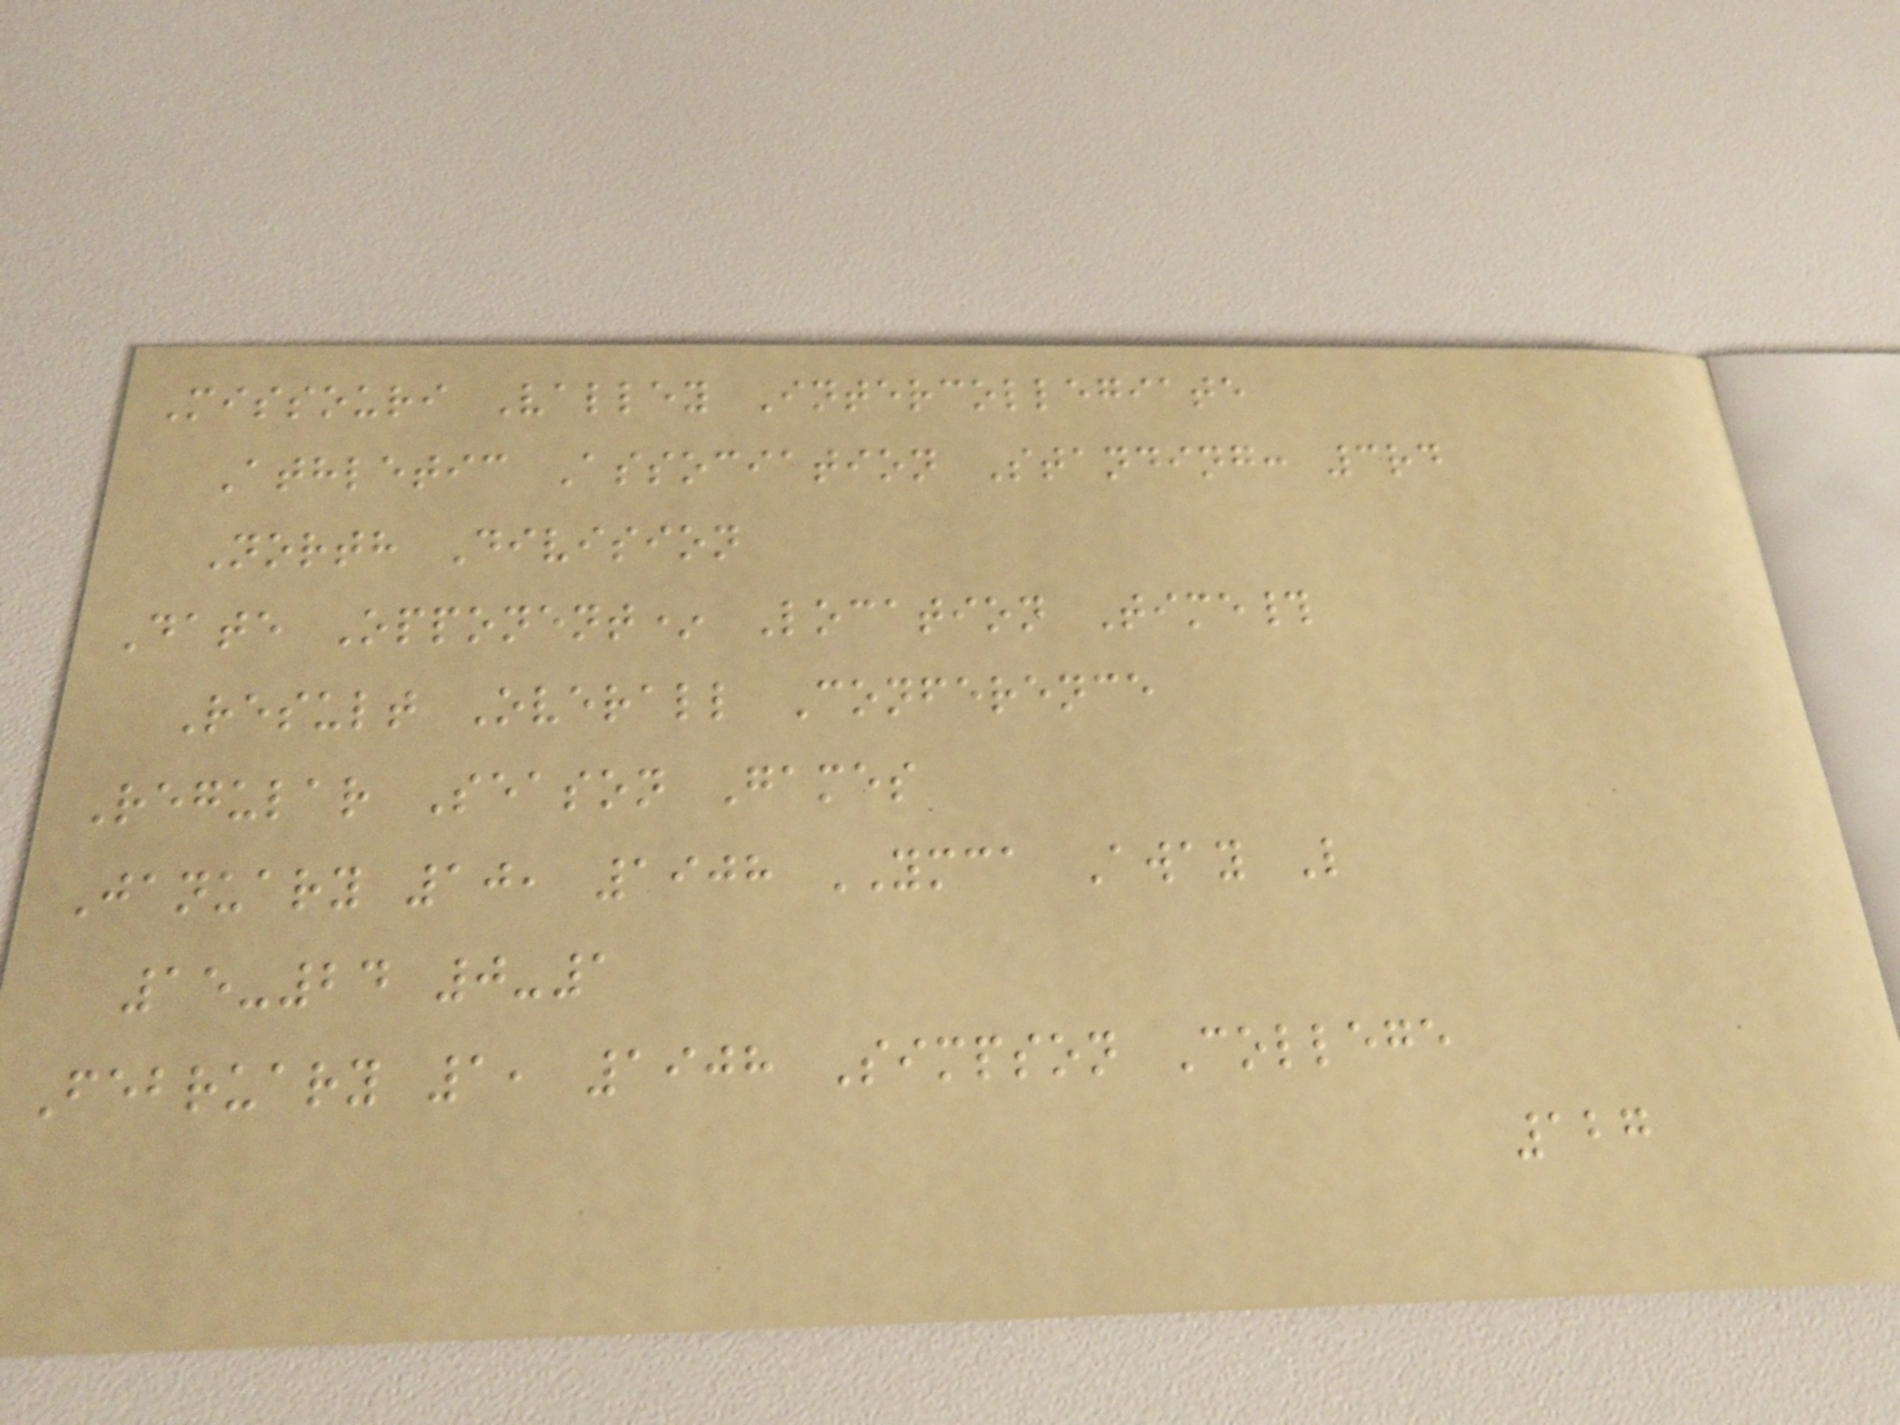Missouri Valley Intercollegiate
Athletic Association Standing: 3rd
North Division
Date Opponent* Location Time#
Result Overall Conference
Regular Season Games
January 10, 1908 YMCA Away L
15-24 0-1
February 1, 1908 Simpson College
127
